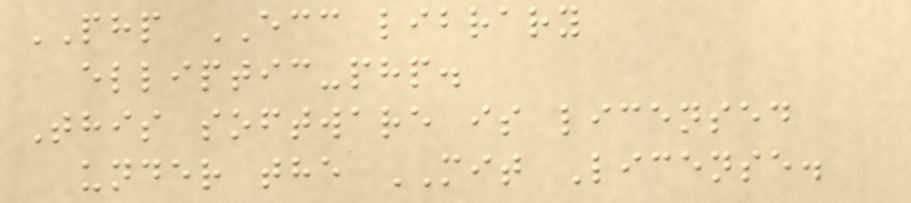PHP ECC library
elliptic-php.
This software is licensed
under the MIT License.
